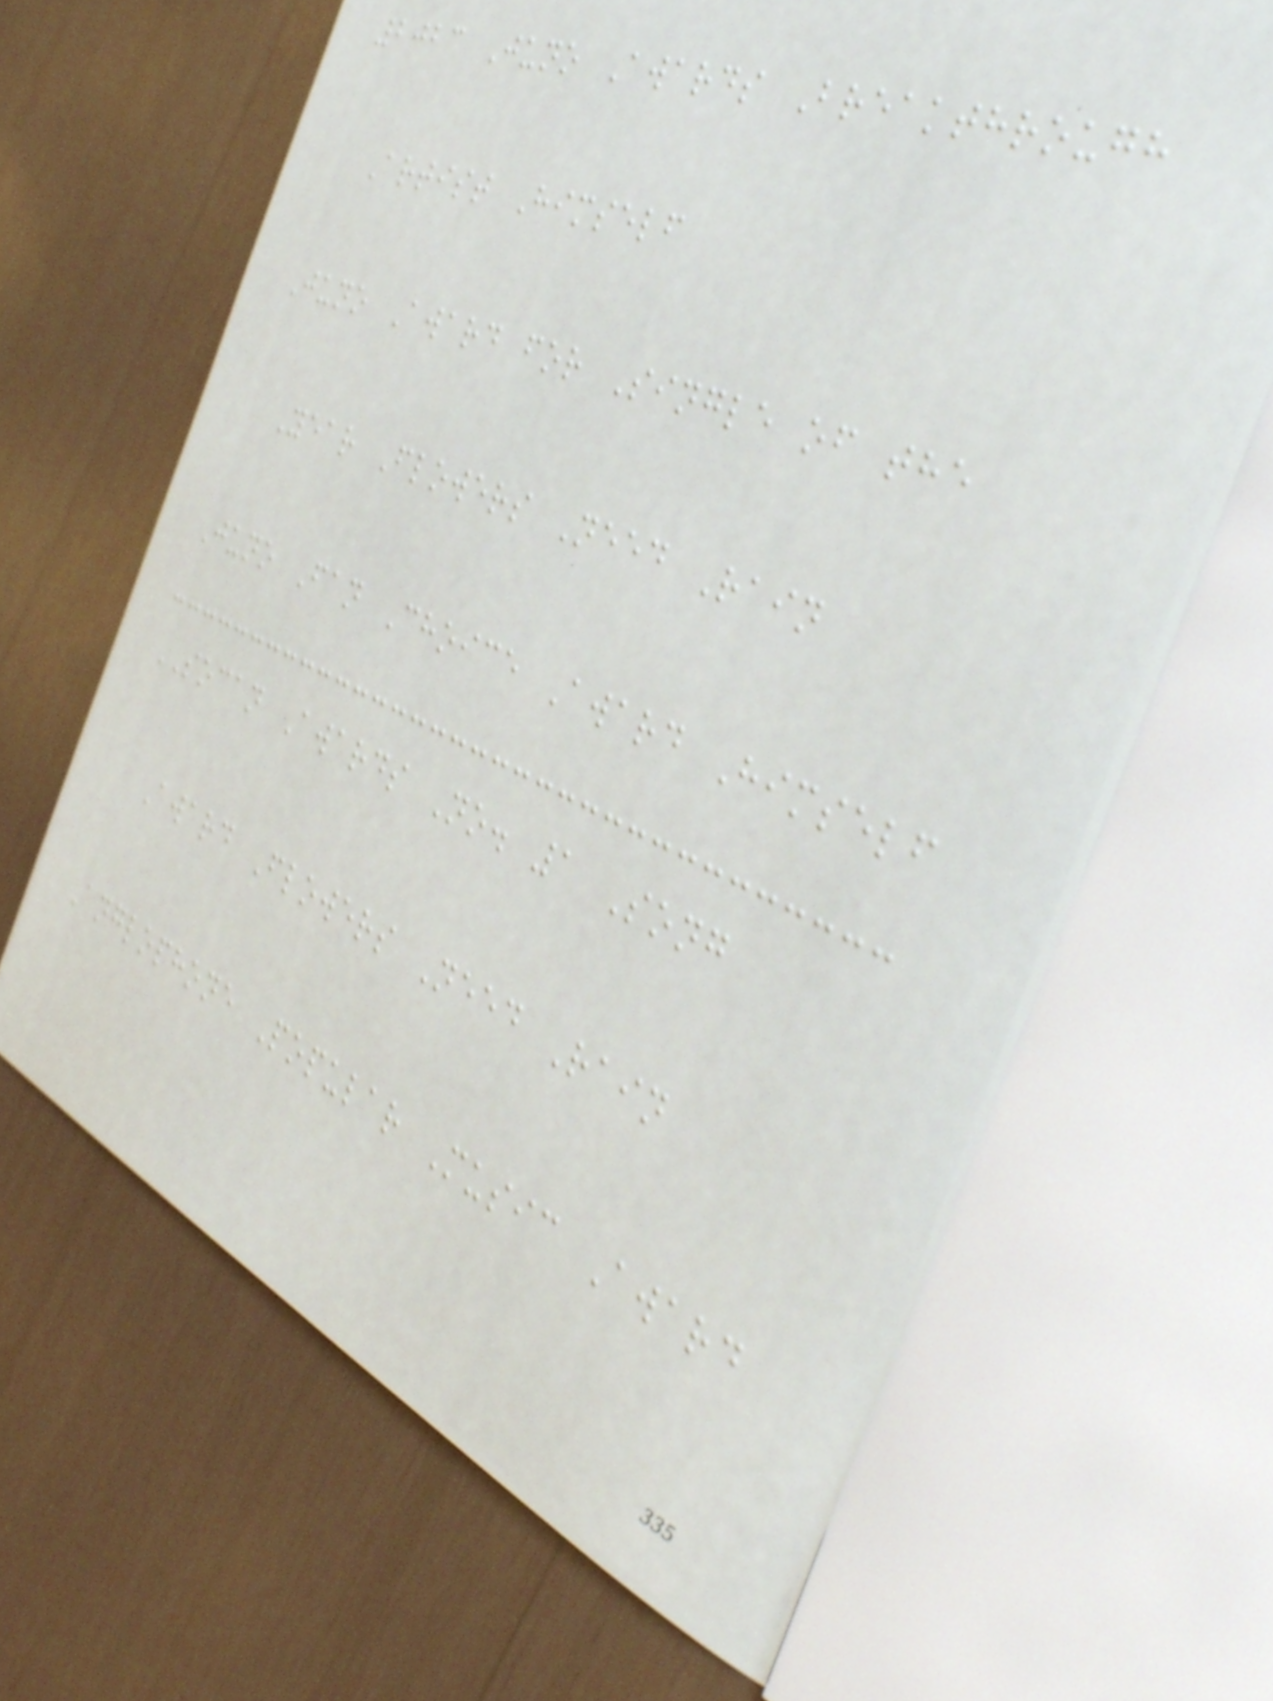2023 Juno Awards Breakthrough
Artist Himself
Juno Award for Single of the
Year Flowers Need Rain
Juno Fan Choice Award Himself
SOCAN Awards No. 1 Song
Award Flowers Need Rain
Anglophone Popular Music Award
